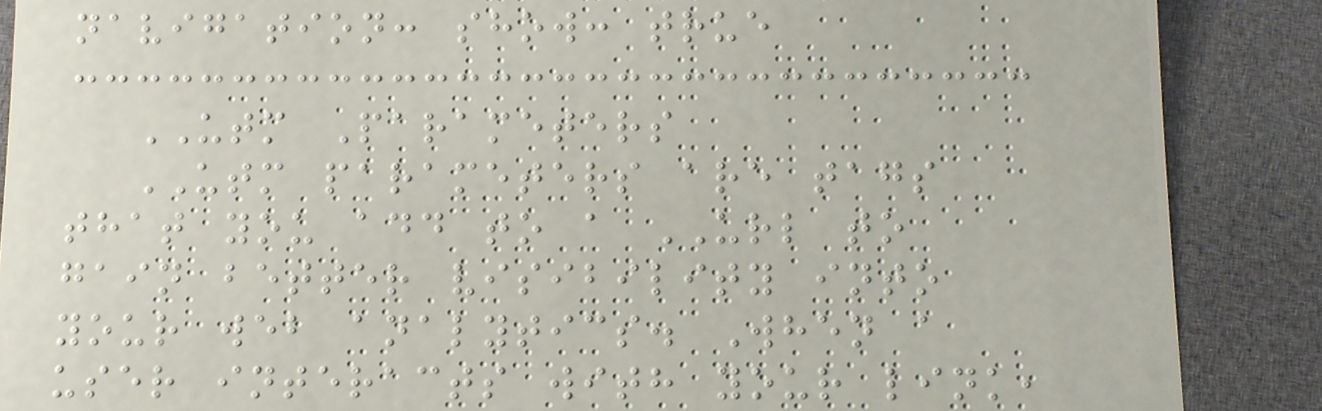navigation: show: true
UTM Parameters
UTM parameters are tags
that you add to a URL to
gain better visibility into
your web analytics. When a
user interacts with your link,
